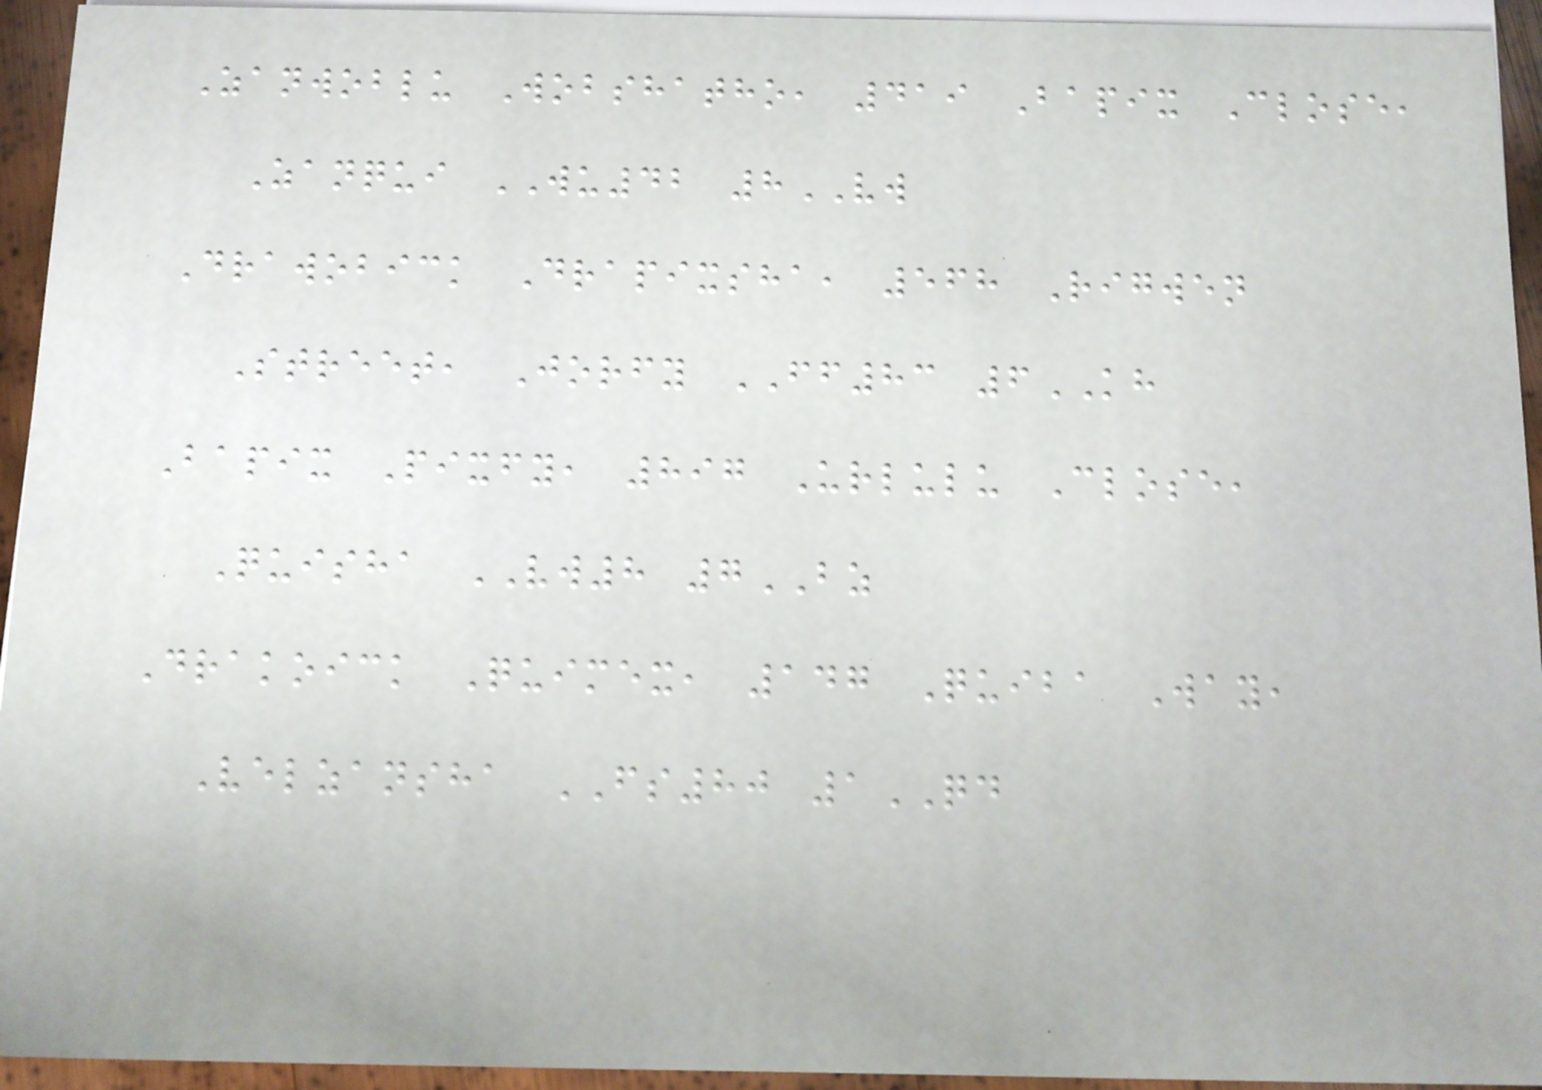Zanwoblu Wobshatho, 419 Bapix Close,
Zanqui WU42 8VW
Drawobick Drapixsha, 568 Rigwen
Street, Jorfy FF83 6KH
Bapix Pixfy, 897 Urlulu Close,
Quisha VW8 7BZ
Drakoick Quimex, 147 Quiba Way,
Velzansha FS80 1QD
